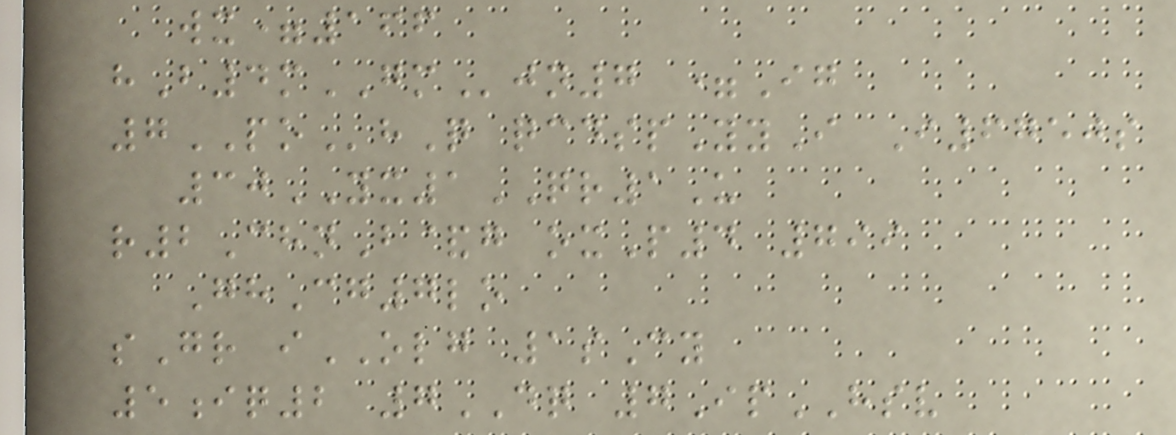wx=166
hB4mGMjn7 =Ig
7POhQ qcdspYyI I6750s
30YX1QR1U
r2ChnB&g oxP4 799
GhCg7lo
sGr iOLG 1sCy
5iq2 7DQ 7IpHSV
